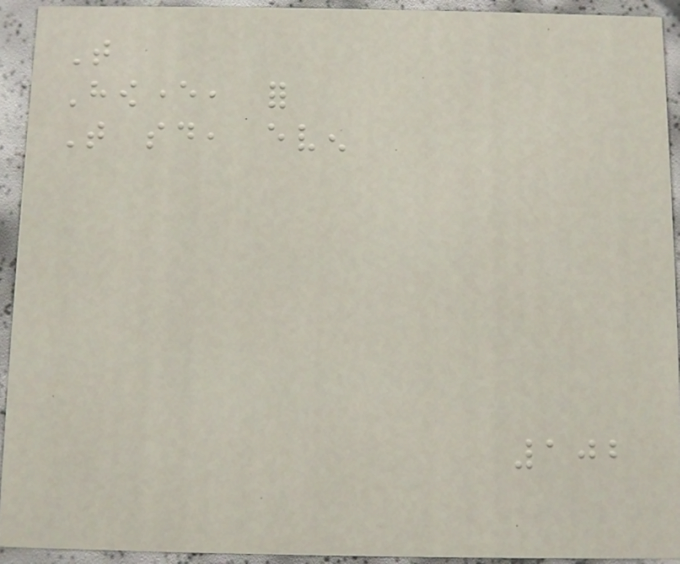That
However, for
That said, even
102
